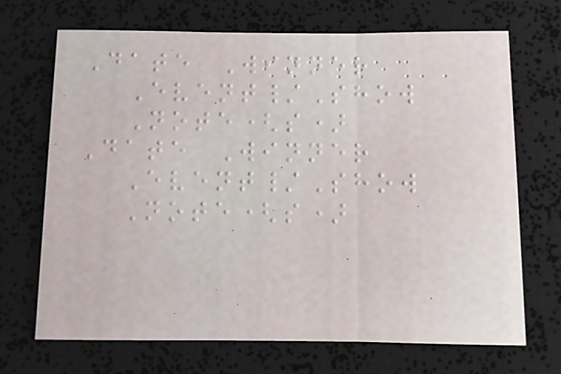Date Winner
Event/Show
Note(s)
Date Winner
Event/Show
Note(s)
